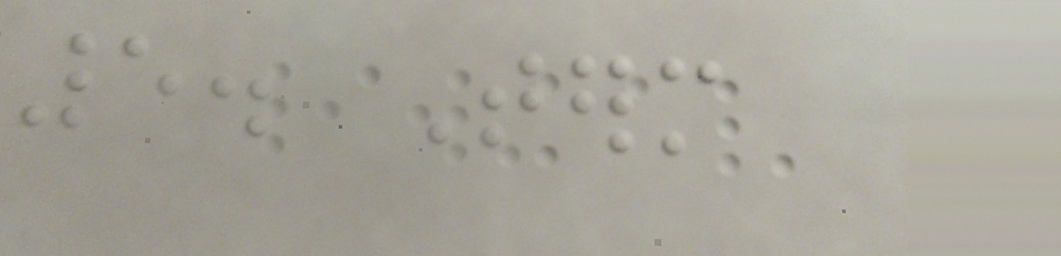5. Term
